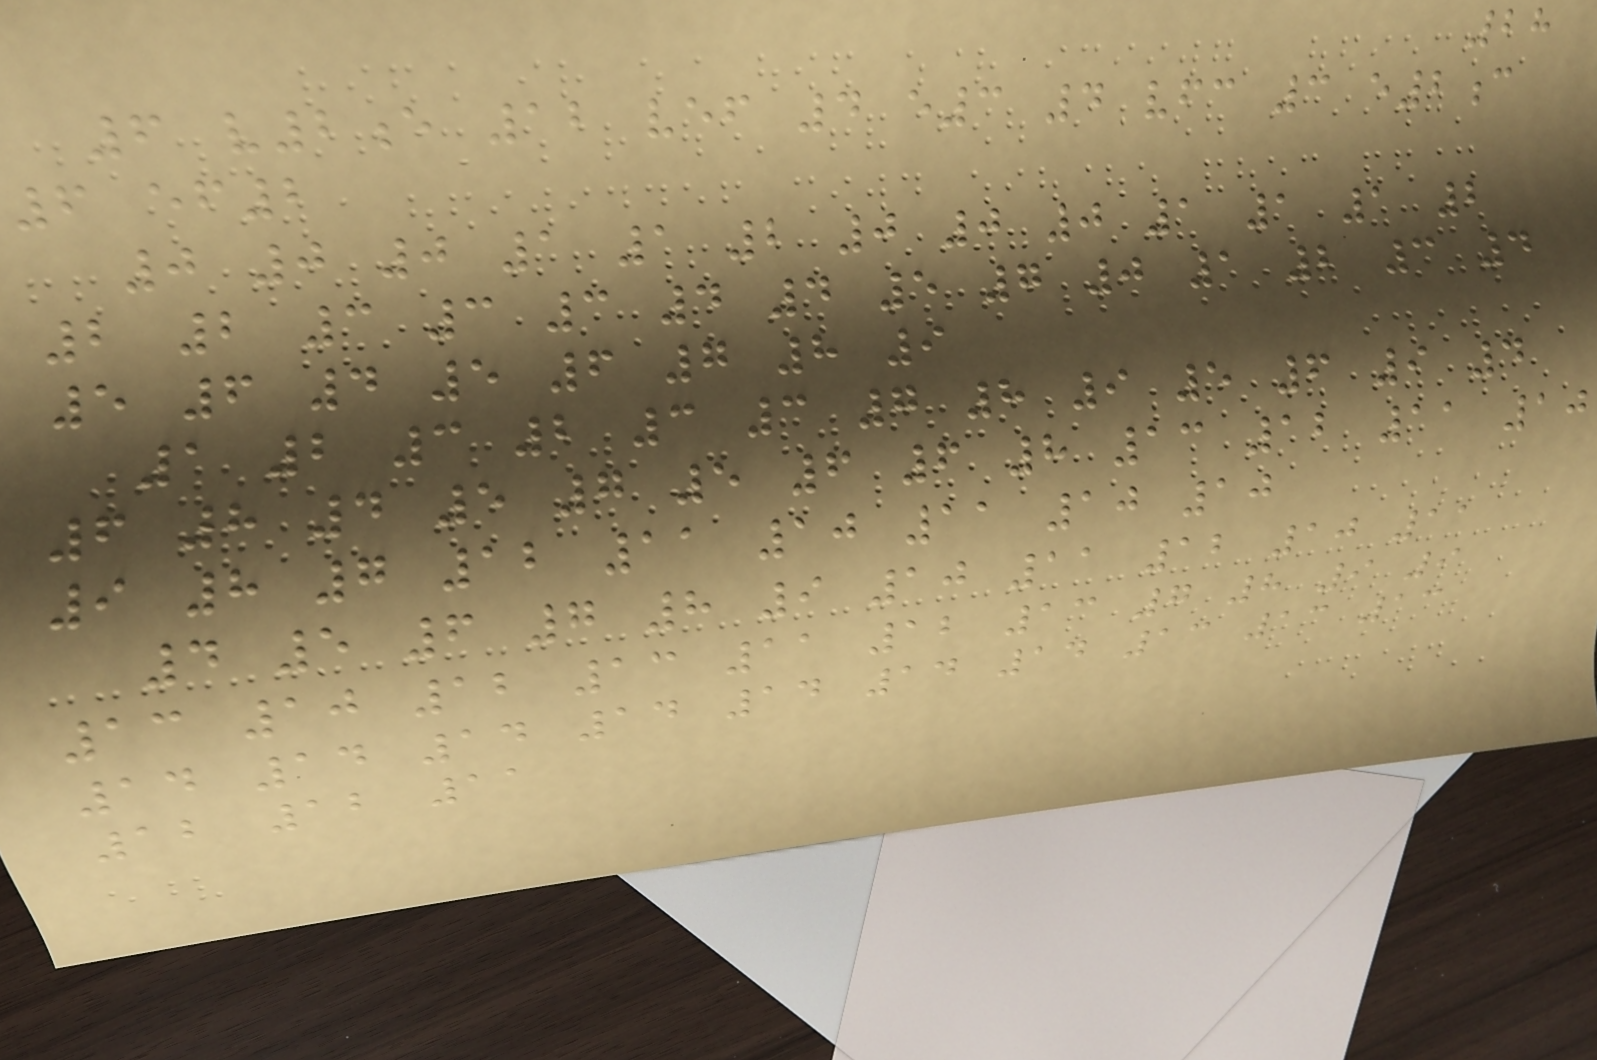28
6 v2e 12 vef 4 e3 4 vfc 3 e2c
6 ef2
0 0 0 1 1 2 0 0 0 1 1 1 2
2 2 3 3 3 4 4 5 7 0 1 2 3 4
5 6 4 5 6 7 8 9
1 2 3 2 3 3 7 8 9 5 6 9 4
6 8 4 5 7 5 6 6 8 13 12 11 10
9 8 7 12 11 10 11 10 10
4 5 6 7 8 9 10 11 12 10 11
13 10 12 13 11 12 13 7 8 9 9
14 14 14 14 14 14 14 13 13 13
12 12 11
